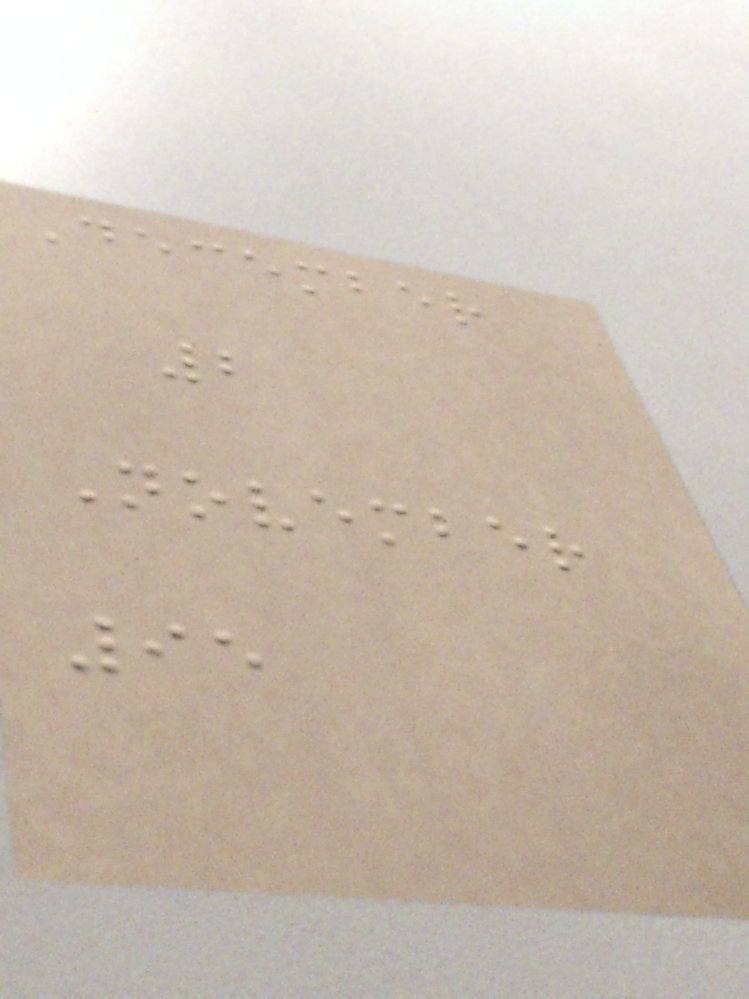December
2
November
95
